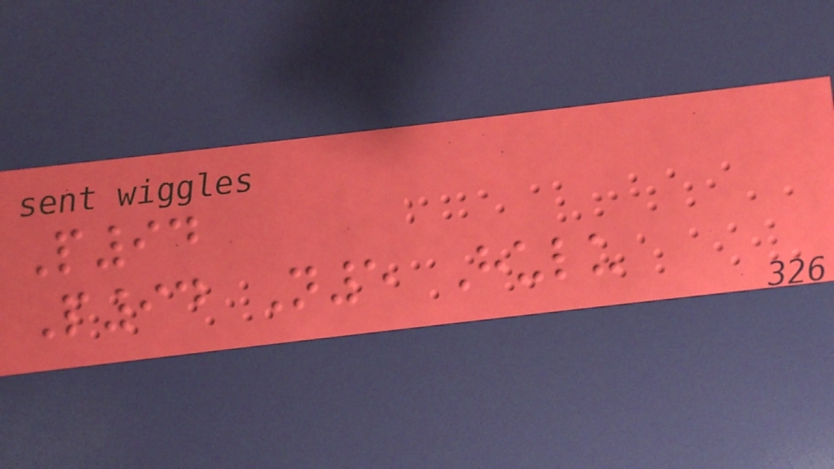P94
P94 N5 Hulu
